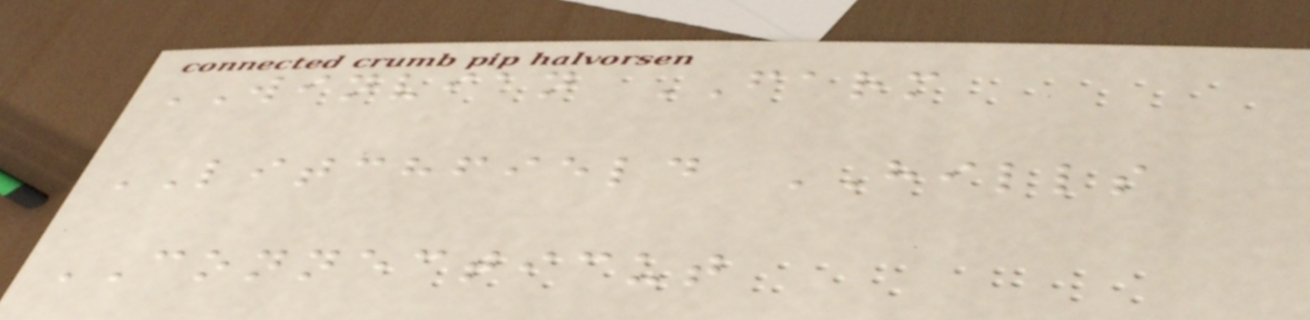WINVIAN FARM
LITCHFIELD HILLS
CONNECTICUT
